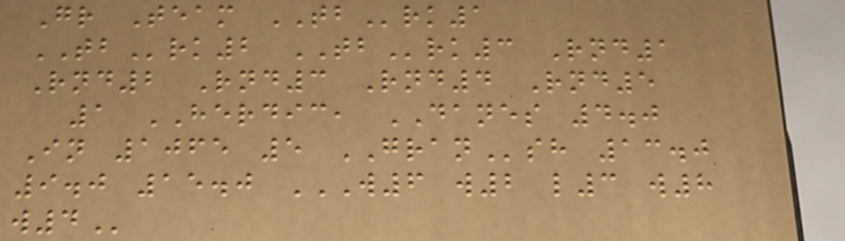Gr Team TBrk1
TBrk2 TBrk3 Rnd1
Rnd2 Rnd3 Rnd4 Rnd5
1 HERDIC, DANES 4.0
In 1065 5 GRANsh 13.0
9.0 15.0 W6 W2 L3 W8
W4
